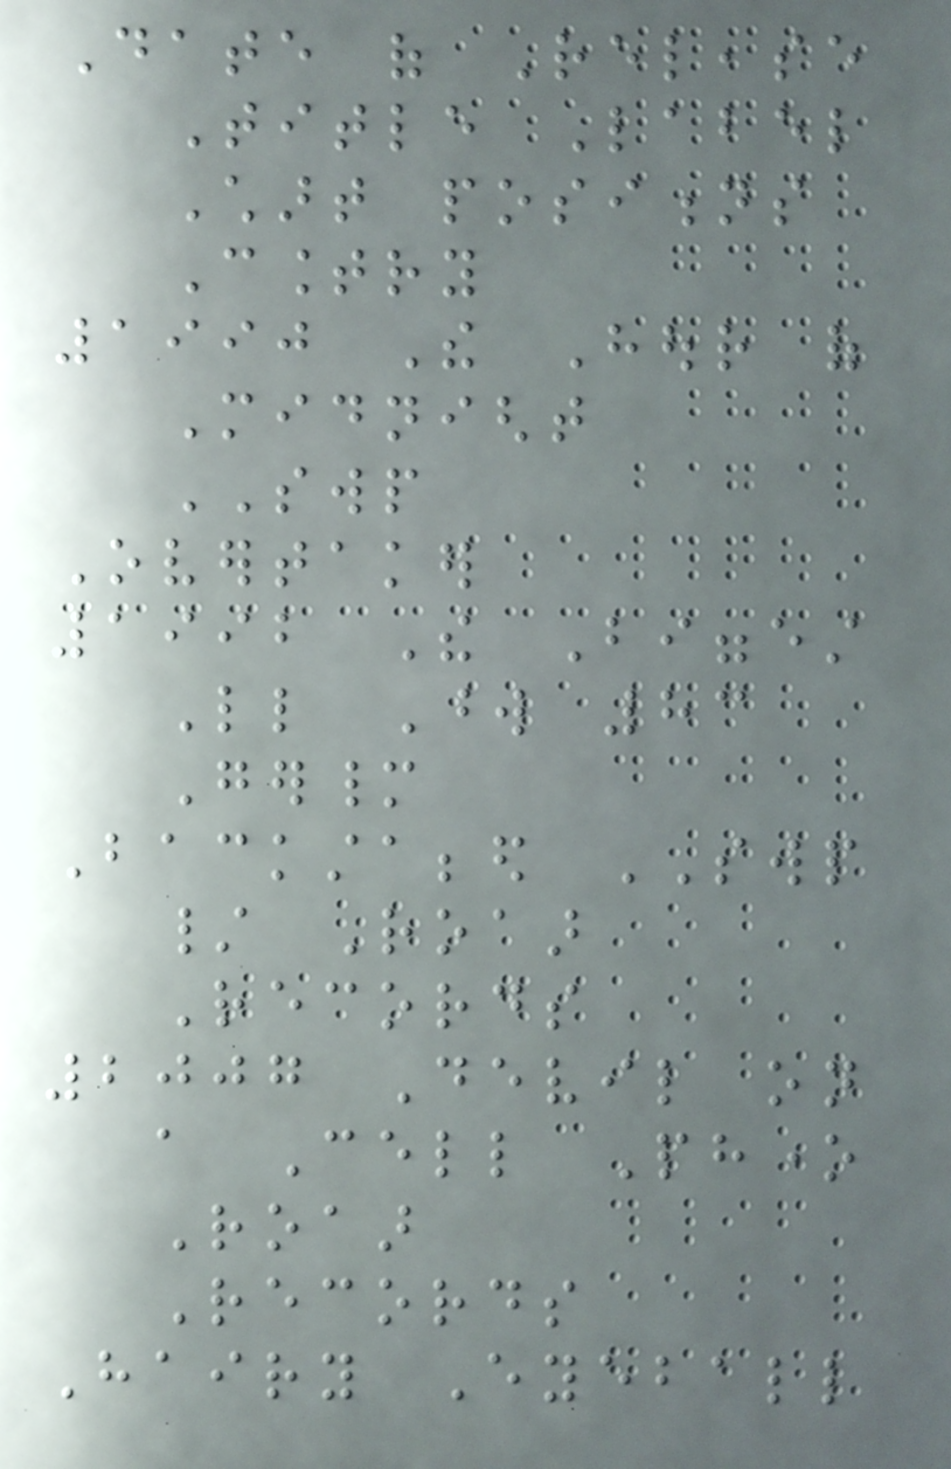Date of Release
Title Label
Chart positions
Country
1990 The Hour of
Midnight
SWP
Overtaker
1992 The Biggest
Little Word 83
Germany
Backstabbed SWP
/ Roaar
Records
2007 Devil on
a Cell Phone
Roaar
Records
Hairy Eyeball
